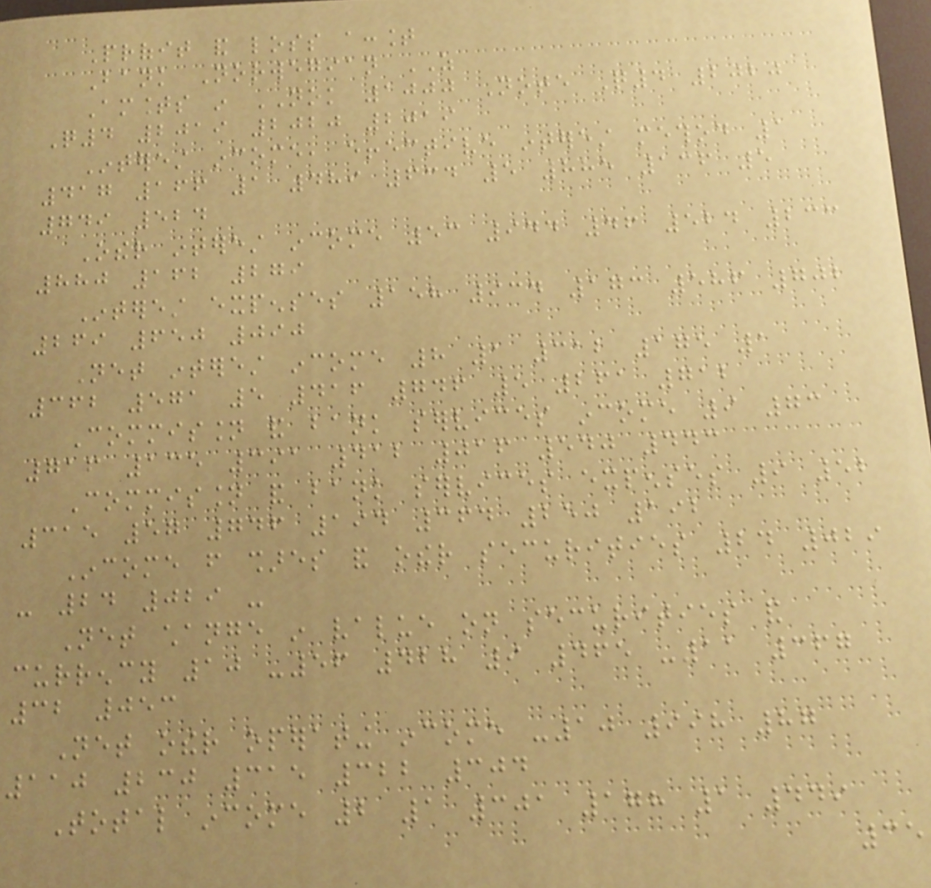Profit and loss account
Bank Norwegian AS
Amounts in NOK 1000 Note Q4 2020
Q4 2019 2020 2019
Interest income, effective interest method 1
417 166 1 489 634 5 885 136 5
749 524
Other interest income 53 944 46 524 233
880 162 279
Interest expenses 158 934 173 586 702
269 650 090
Net interest income 8 1 312 175 1
362 571 5 416 746 5 261 712
Commission and bank services income 9 73
716 135 391 412 016 540 443
Commission and bank services expenses 9 52
315 57 746 194 364 250 192
Income from shares and other securities 24 029
- 24 029 -
Net change in value on securities and
currency 10 -56 428 9 465 -11 367
32 053
Net other operating income -10 998 87
110 230 315 322 304
Total income 2 1 301 178 1 449
35
